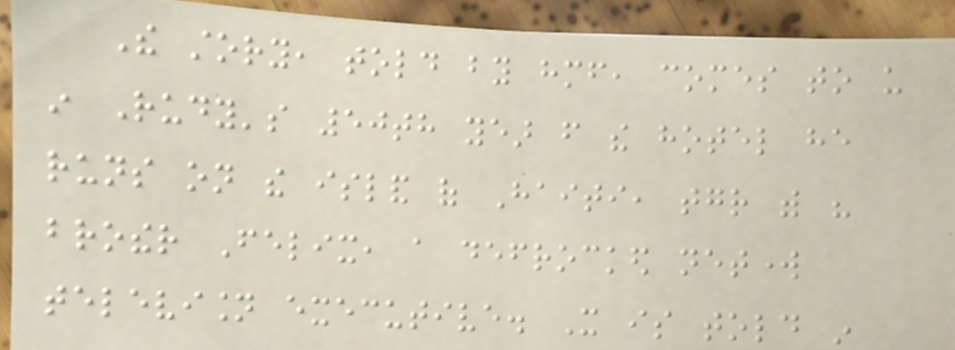The story, told by himself, comes to us
in Rudy's 50th year from the hotel he
runs on the island of Haiti, together with his
brother Felix, a defrocked network
television executive. It is told in
